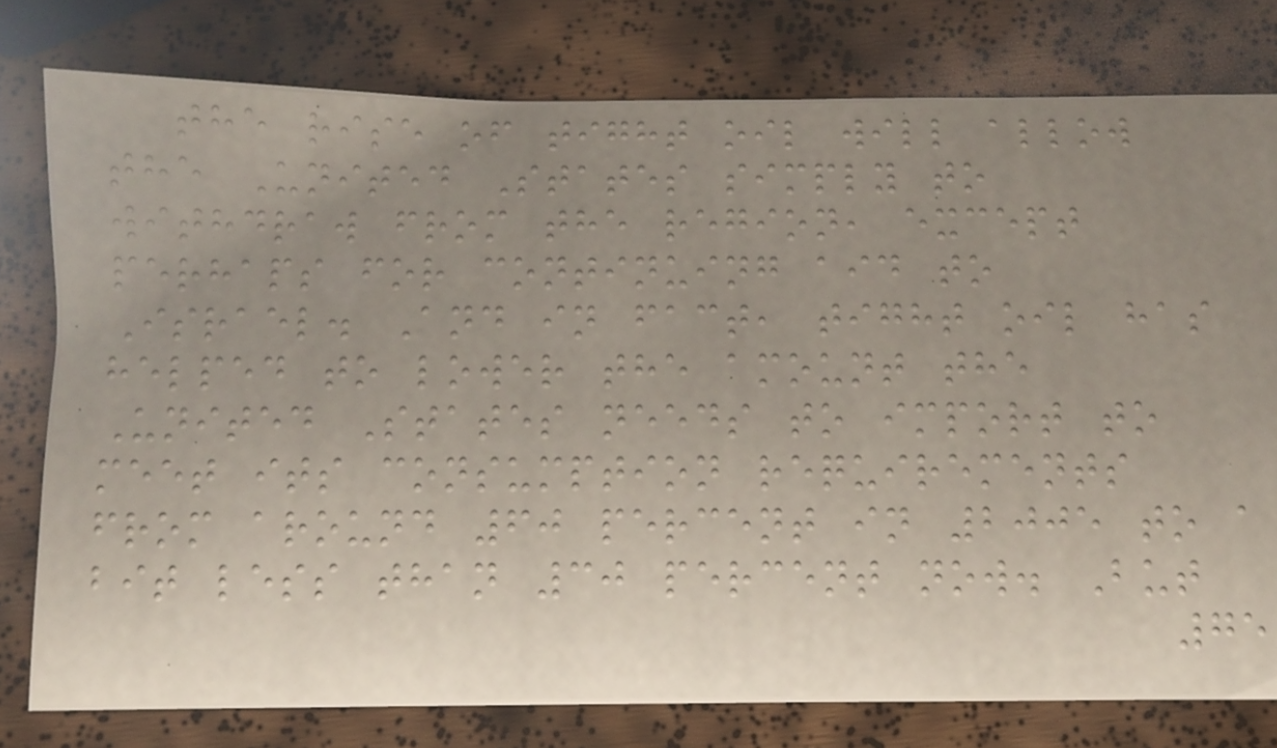the rise of tight oil will allow
the United States simply to
withdraw from the region, except
perhaps for continuing aid to
Israel. And in fact, tight oil has
helped to lower the amount the
United States needs to import to
meet its consumption requirements
from around 60 percent in 2005 to a
bit less than 30 percent now. But
75
